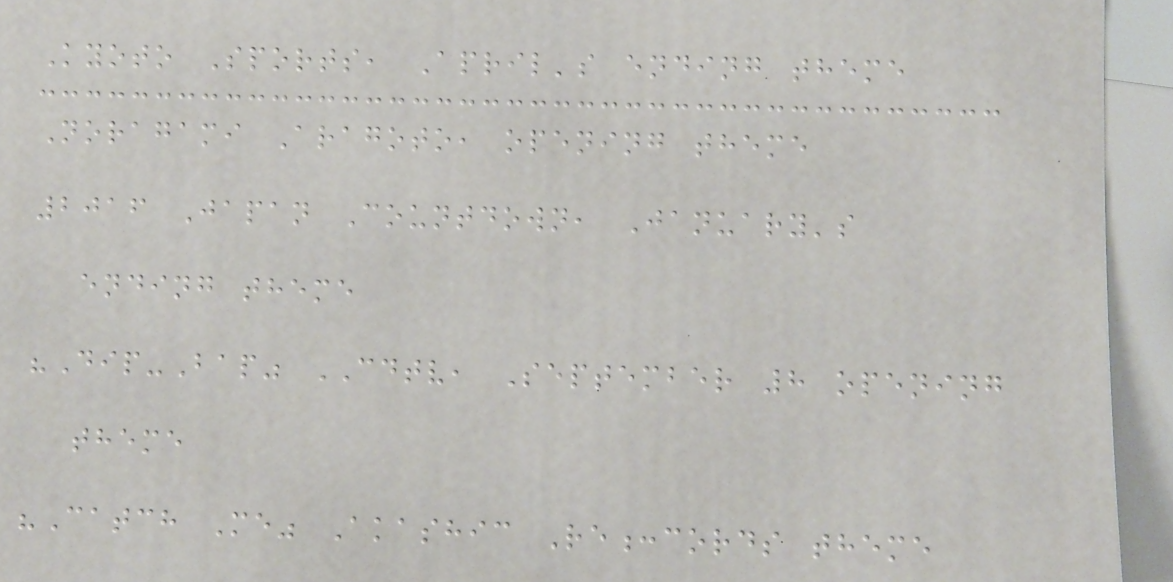Kyoto Sports, April's ending theme
Noragami Aragoto, opening theme
2016 Japan Countdown, January's
ending theme
"Dip-Bap" CDTV, September 8 opening
theme
"Catch Me" Akashic Re:cords theme
